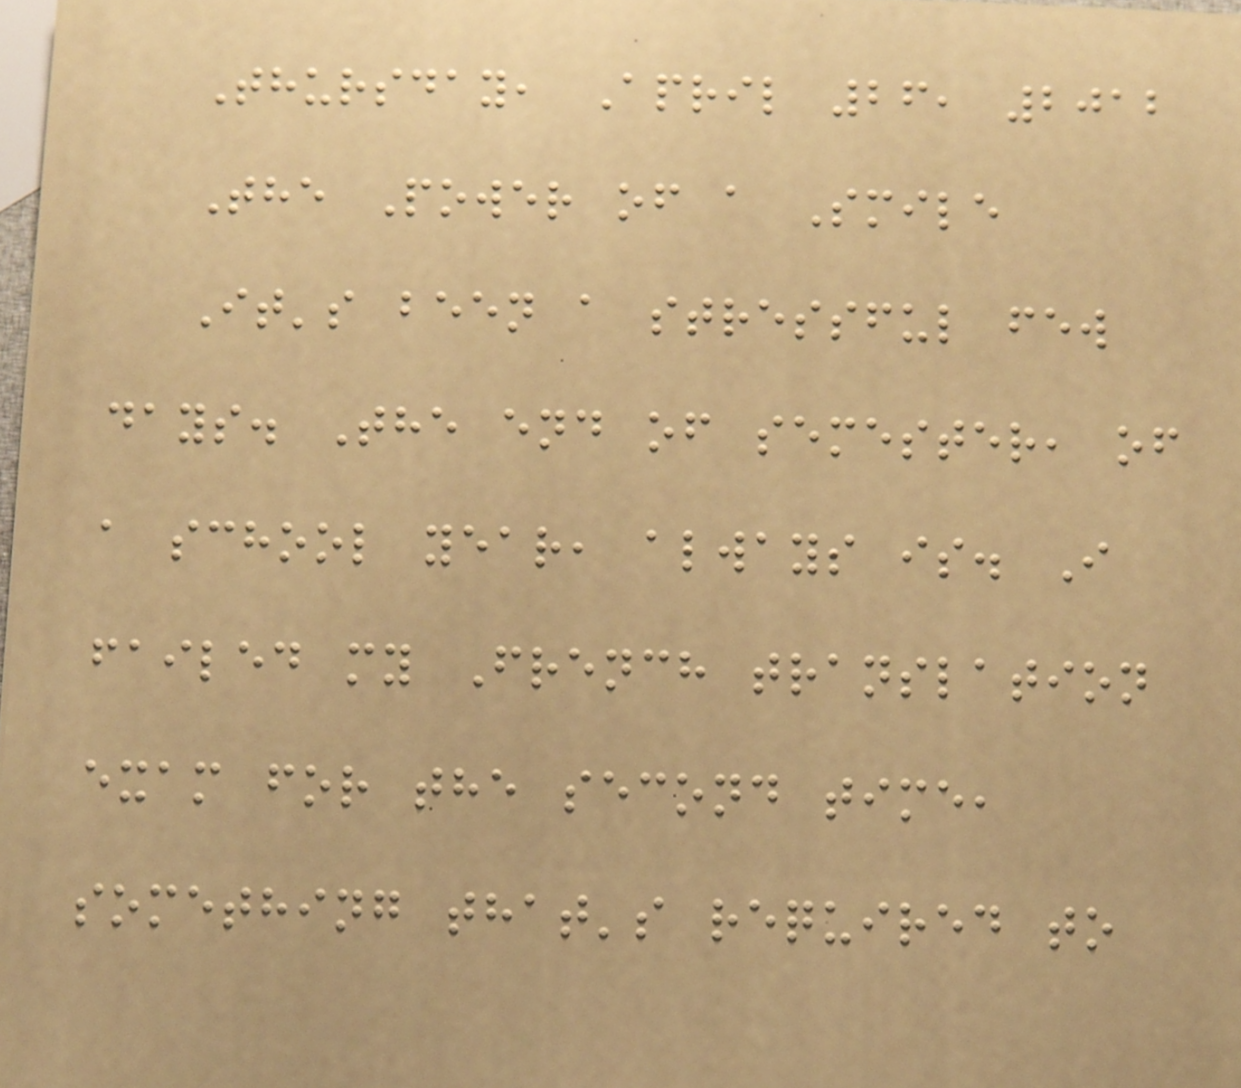Thursday, April 26, 2012
The Power of a Smile
It's been a stressful few
days. The end of semester, of
a school year, always is. I
failed my French translation
exam for the second time,
something that's required to
